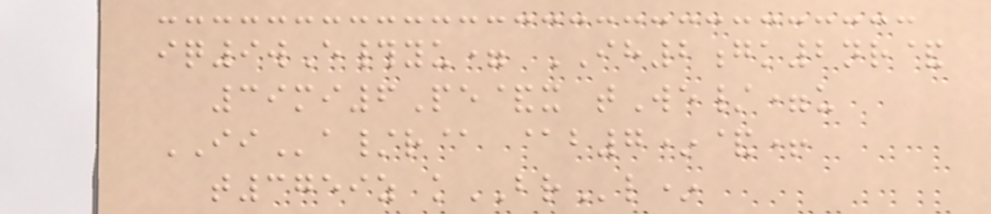iq9wE#yu= IH2gk2nr&
39mi6Pe&x tWe/=u
IIa/r@ @b7*&+
t3759z kBRl*
